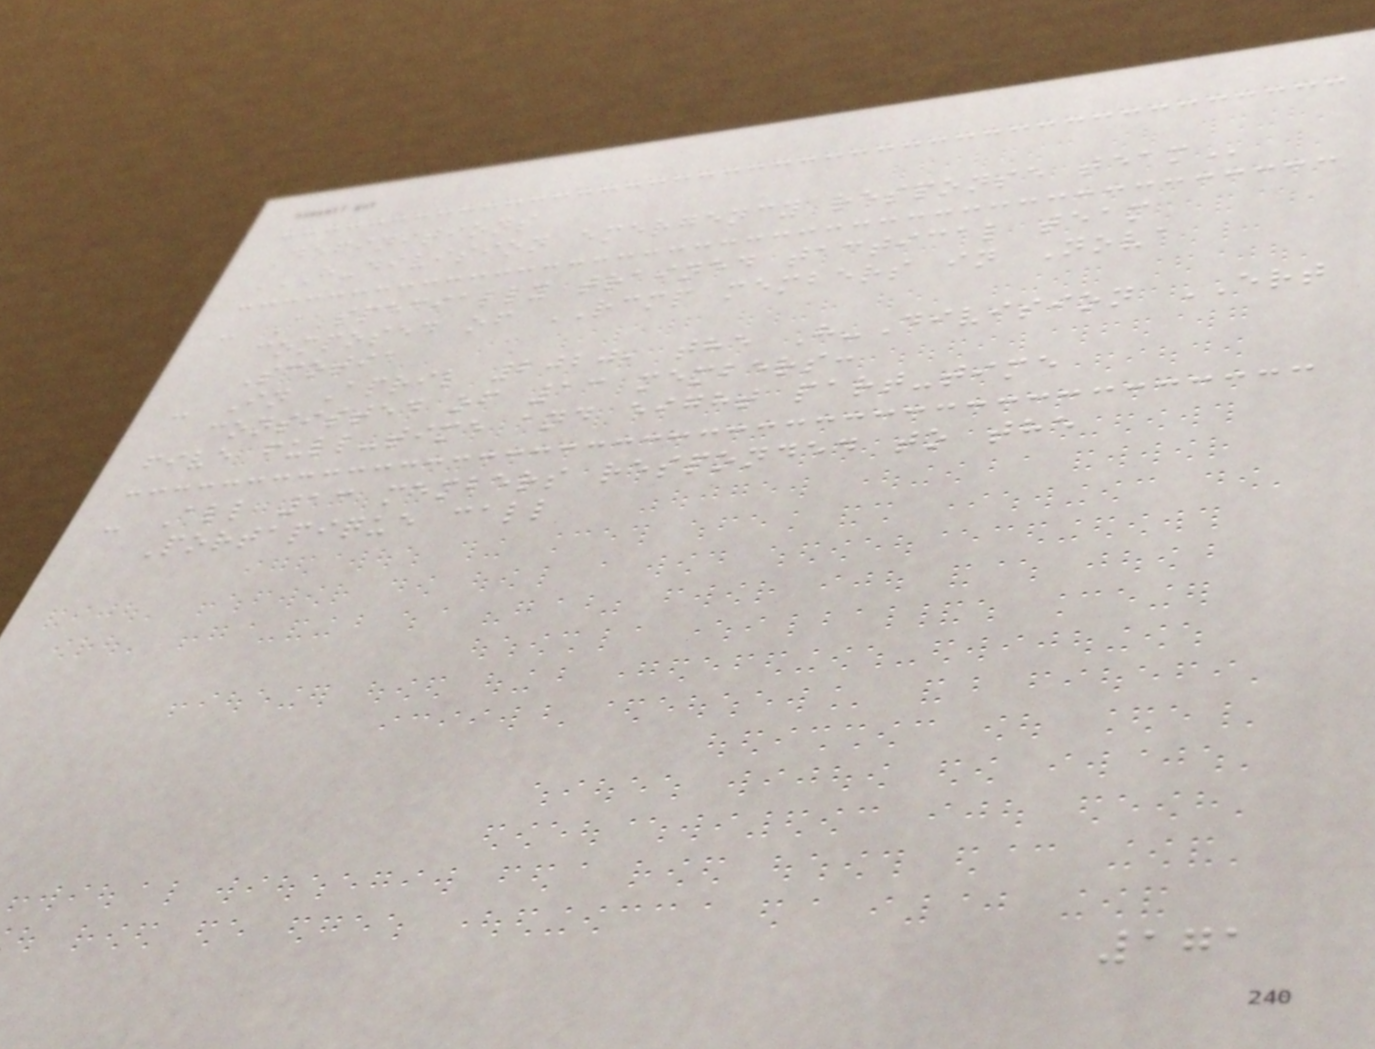Definitions
H-DIVISION EMERGENCY RESPONSE TEAM
- A specially trained tactical team
composed of RCMP members in Nova
Scotia
- In April 2020, the H-Division ERT
consisted of 13 members:
five full-time and eight part-time
- All 13 members responded to the
Portapique call
171
